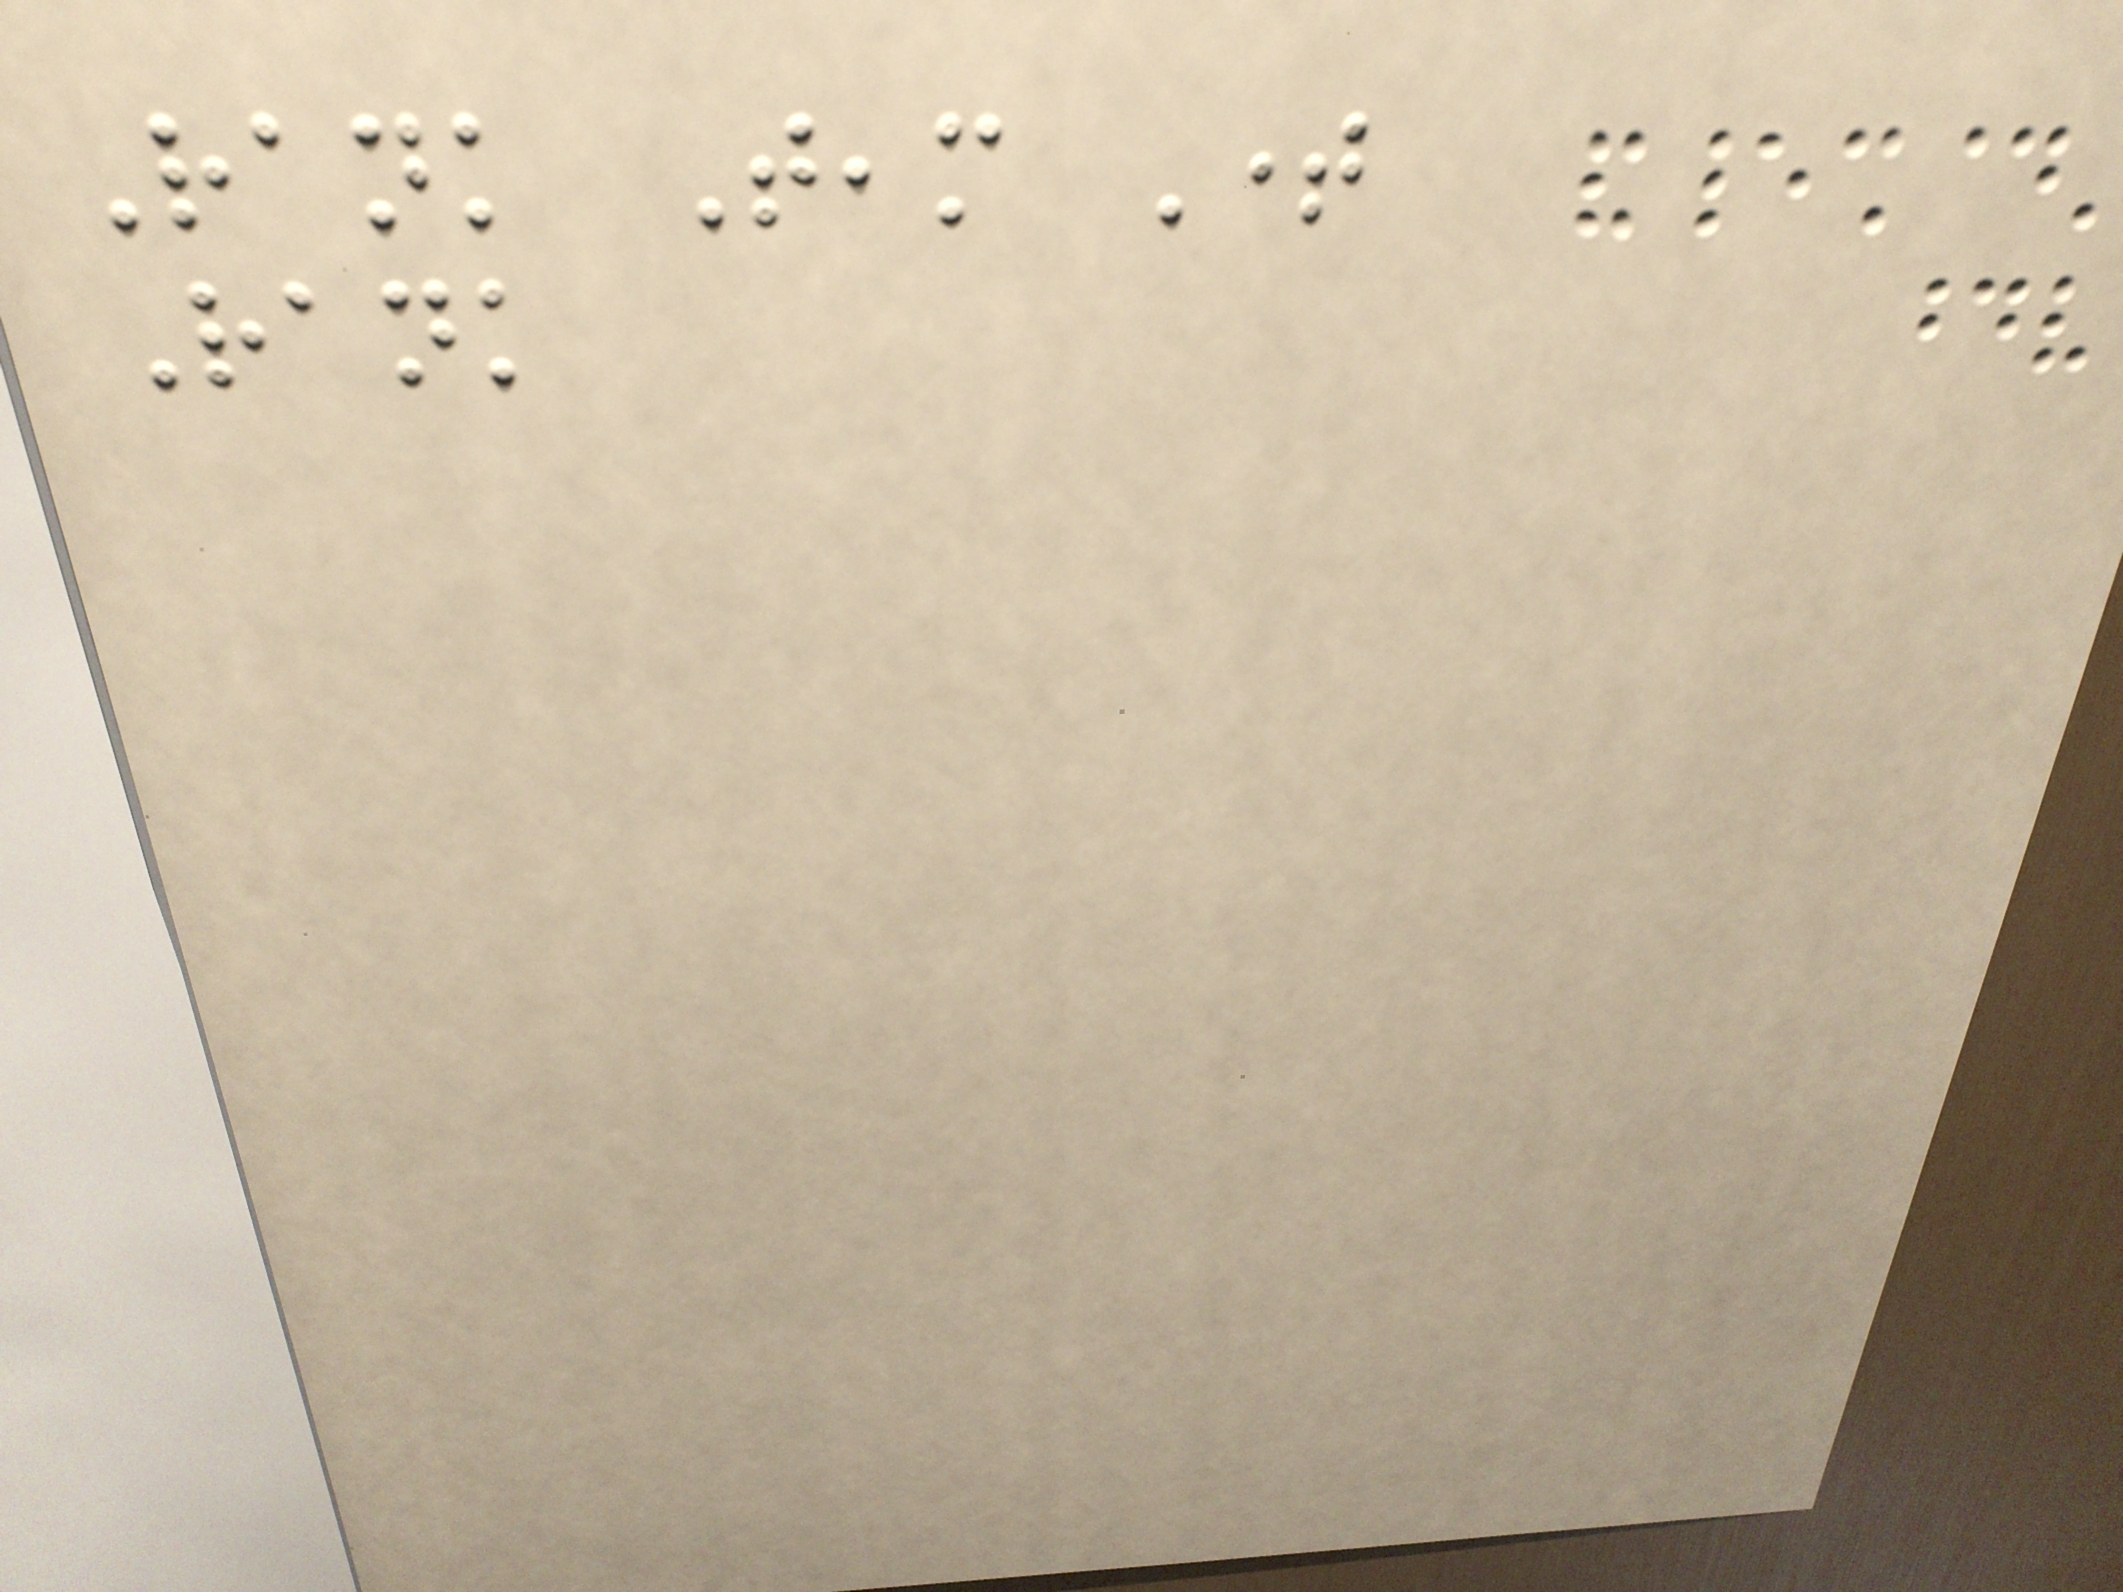Rank Team Time
Rank
